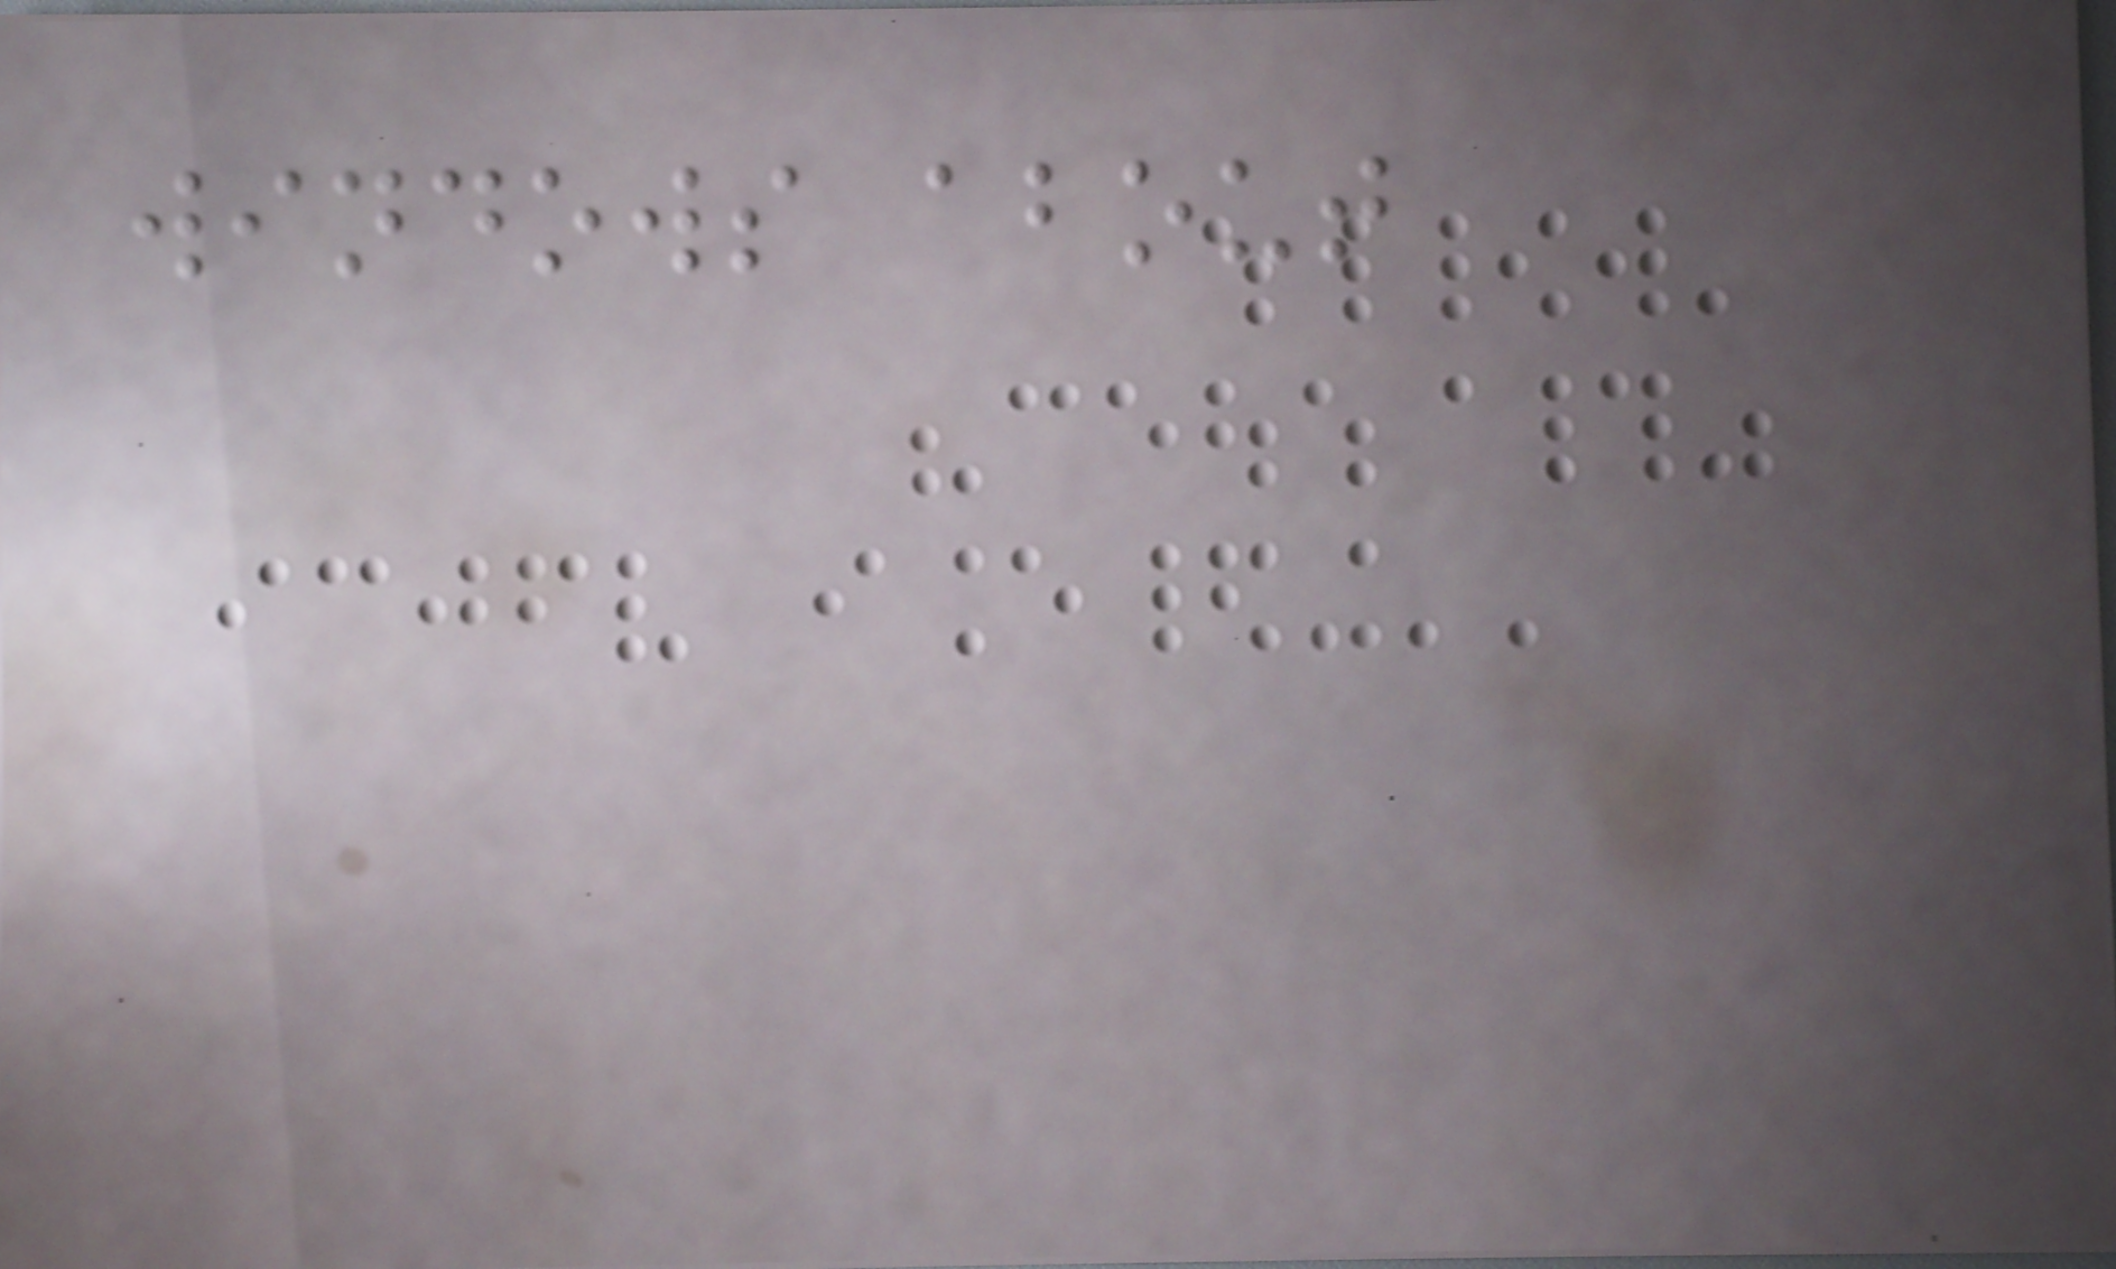windows about
